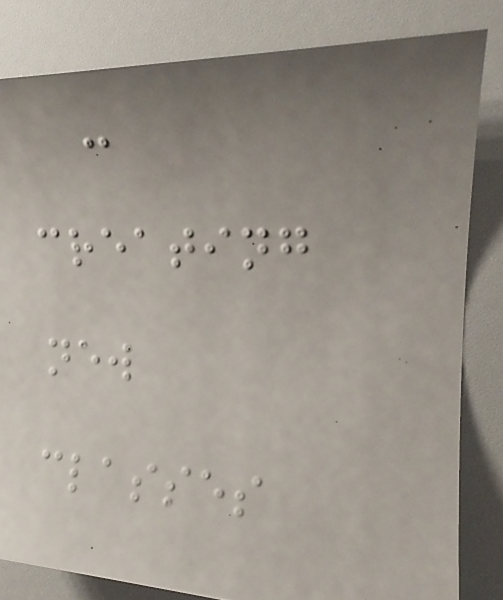-
creating
new
classes
